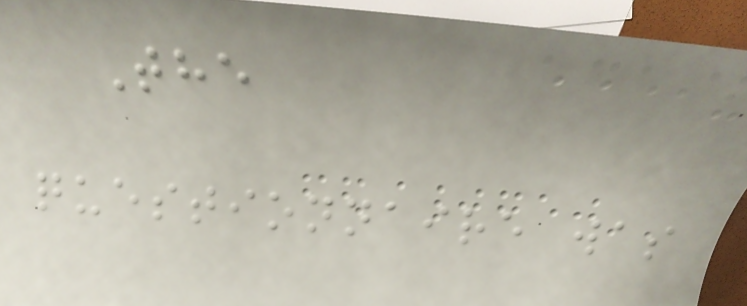The
questionnaire was
